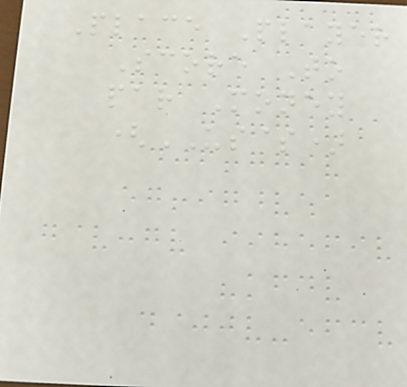Place Player
Score To
par Money
(US$)
